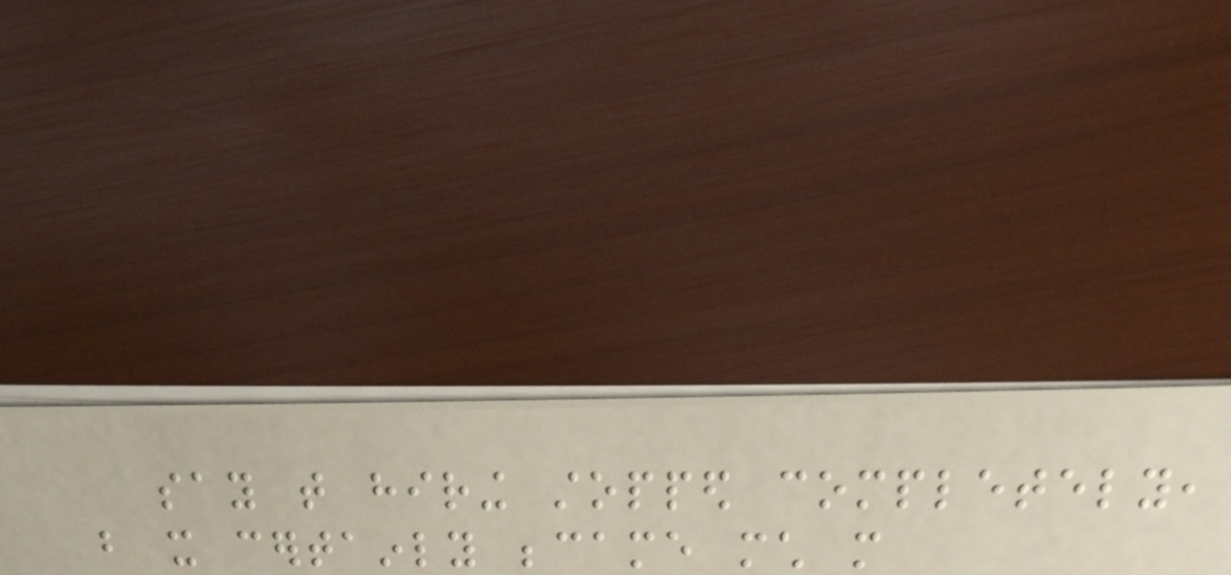say that hiring stopped completely,
but it certainly became much more
